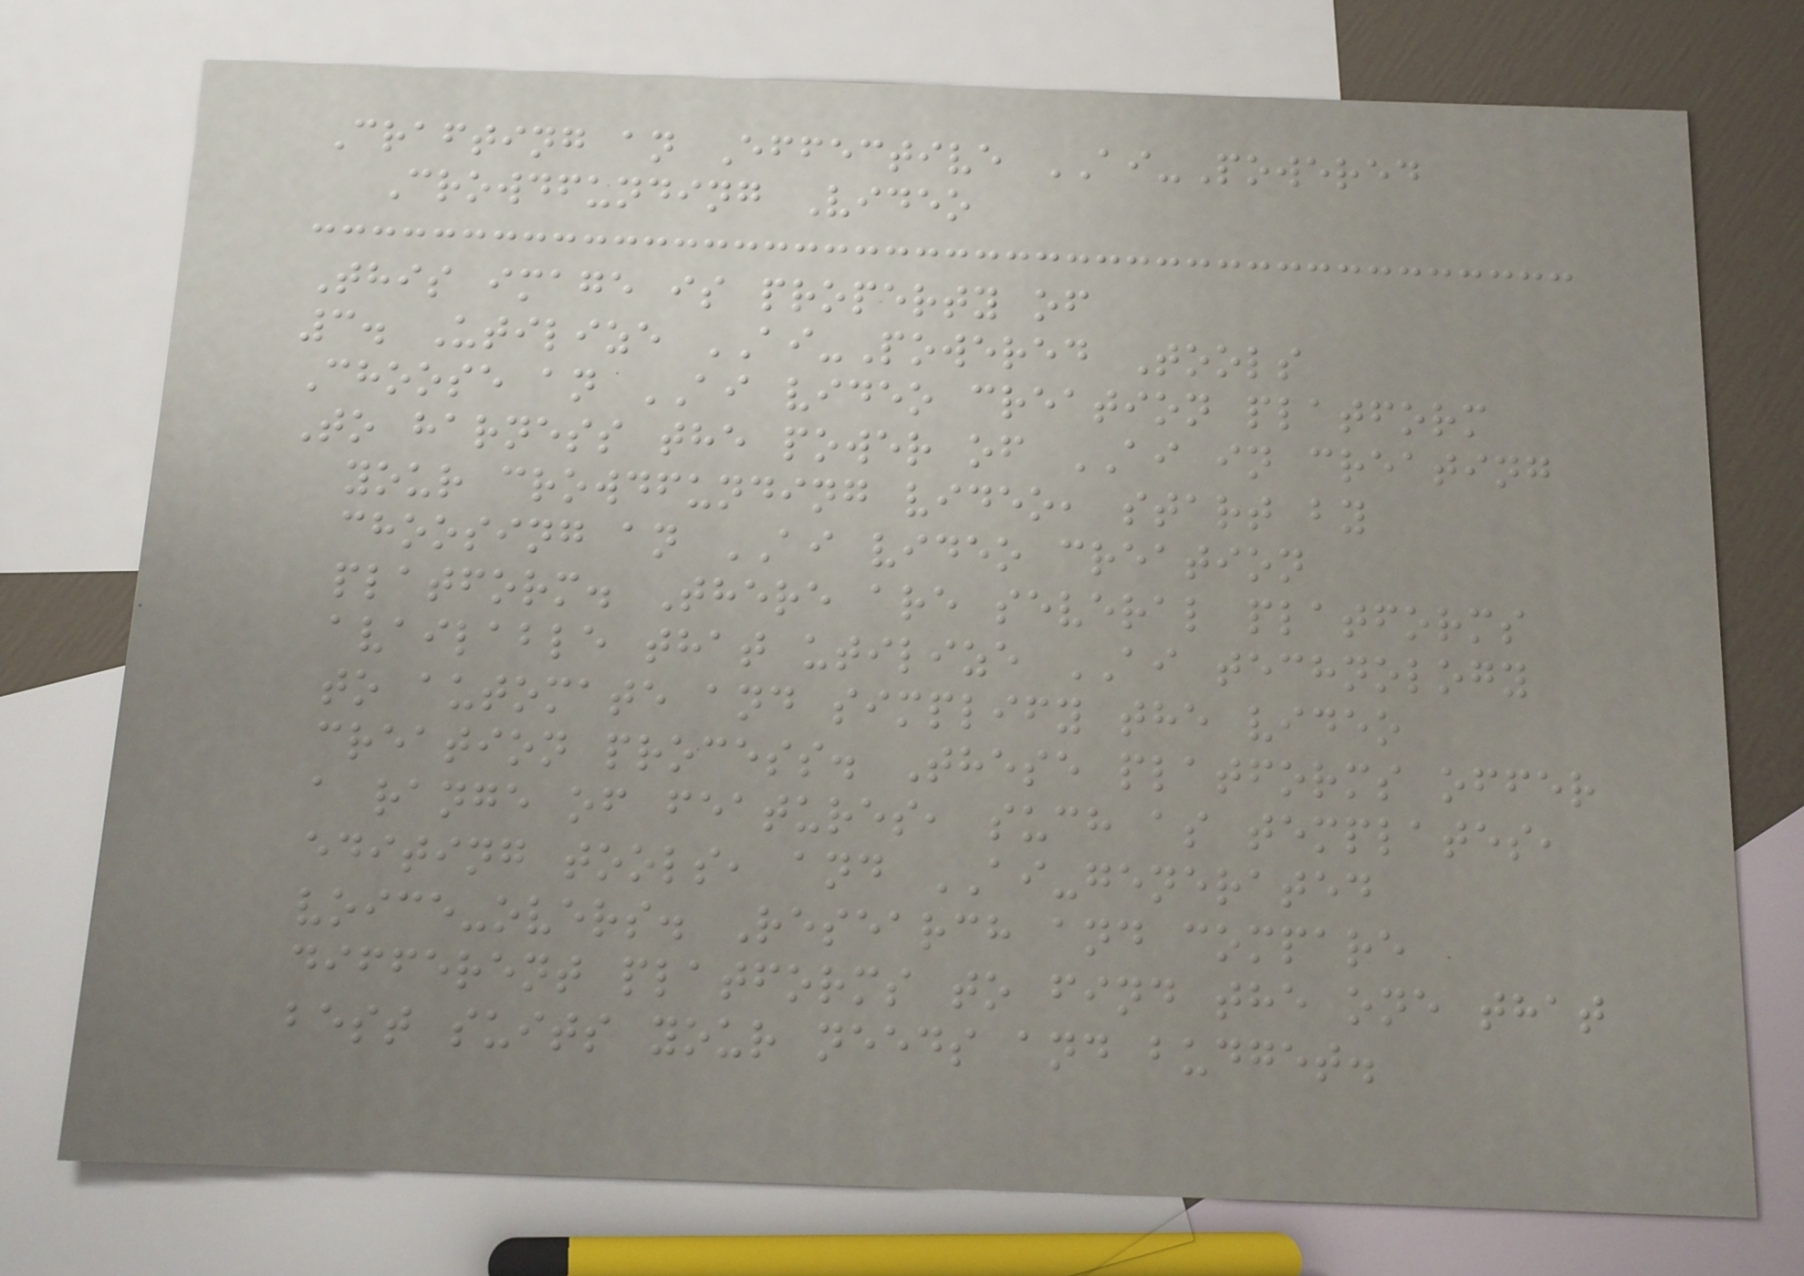Crafting an Effective AI-Powered
Crowdfunding Video
This image is property of
3. Utilize AI-Powered Tools
Choose an AI video creation platform
To harness the power of AI in creating
your crowdfunding video, start by
choosing an AI video creation
platform. There are several platforms
available that utilize AI technology
to automate and simplify the video
creation process. These platforms offer
a range of features, such as templates,
editing tools, and AI-generated
voice-overs. Research and compare
different platforms to find the one that
best suits your needs and budget.
